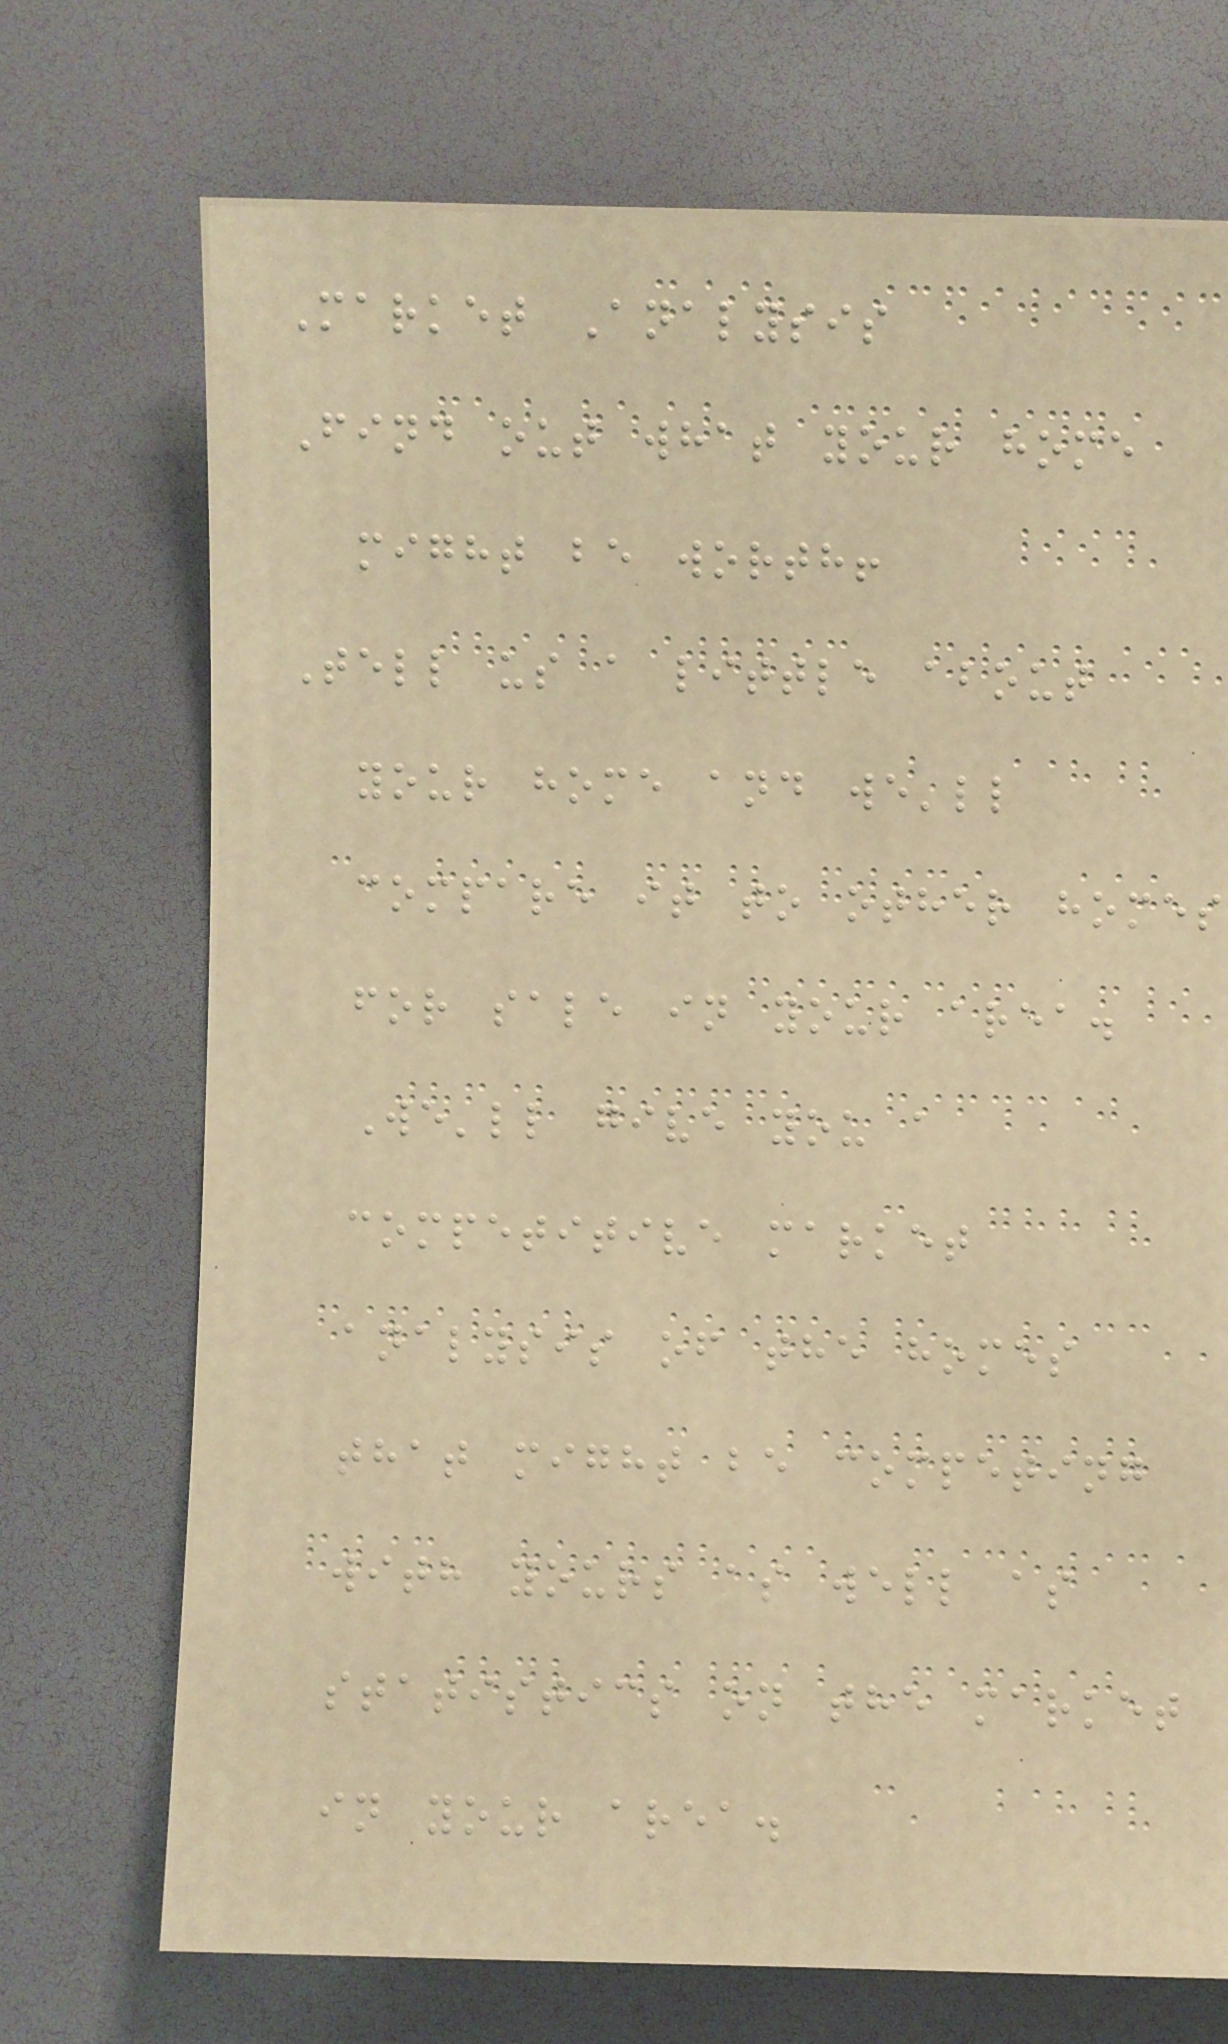Market Analysis
Find out what your home
might be worth!
Tell us a little about
your home and we'll
compare it to other homes
for sale in your area.
We'll give you a
competitive market
analysis of the homes
that might be competing
with yours as well as
statistics on the market
in your area.
